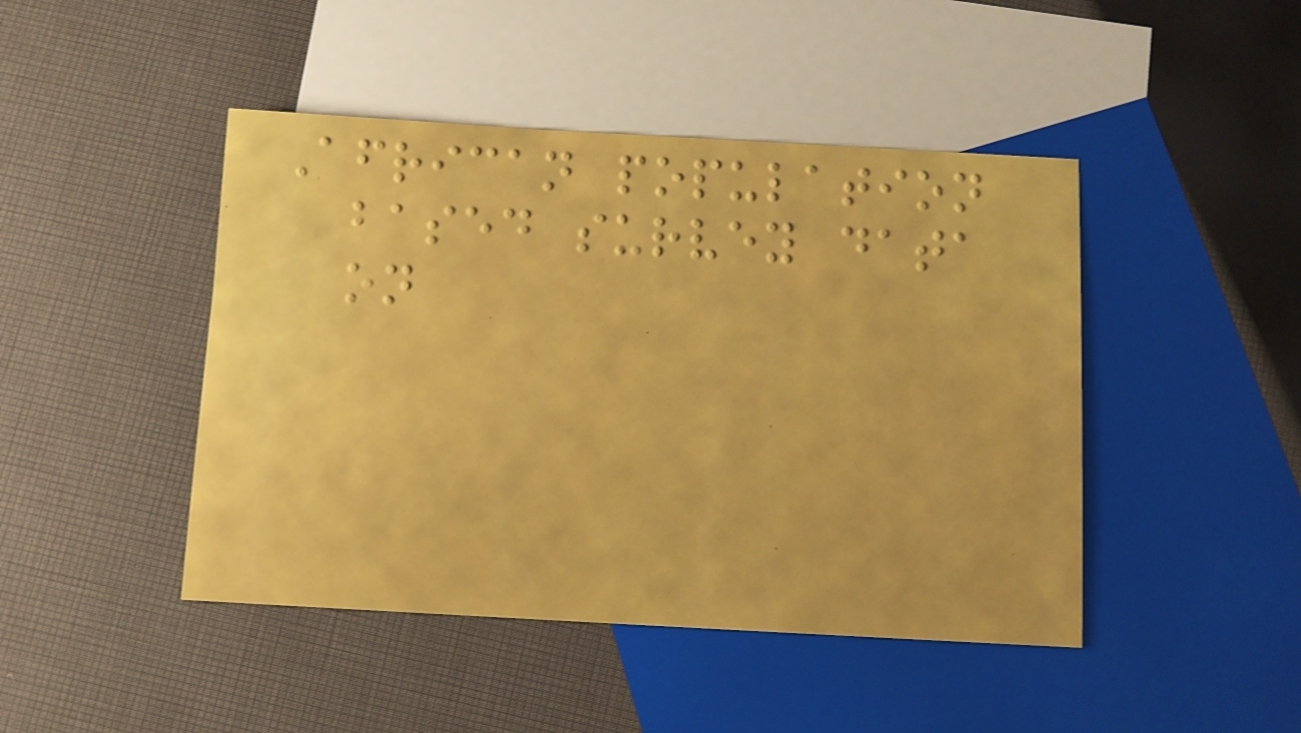African population
based survey data
on
